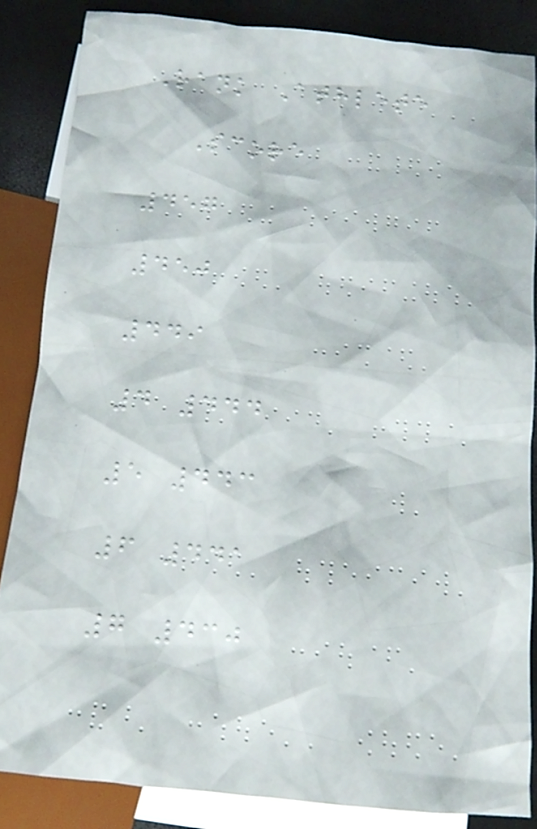Rank Athlete
Score
457
450
449
4 444
5 443
6 441
7 430
